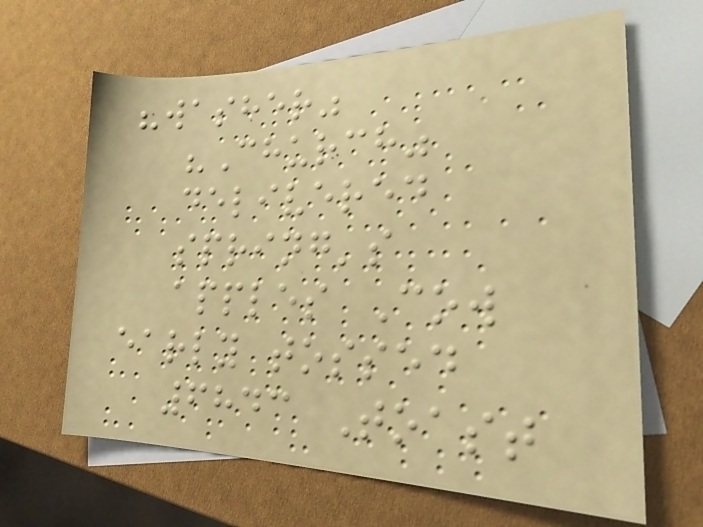"washer"
"Church"
delivered
spring's
apples Cow
early tossed
6843 Toast
